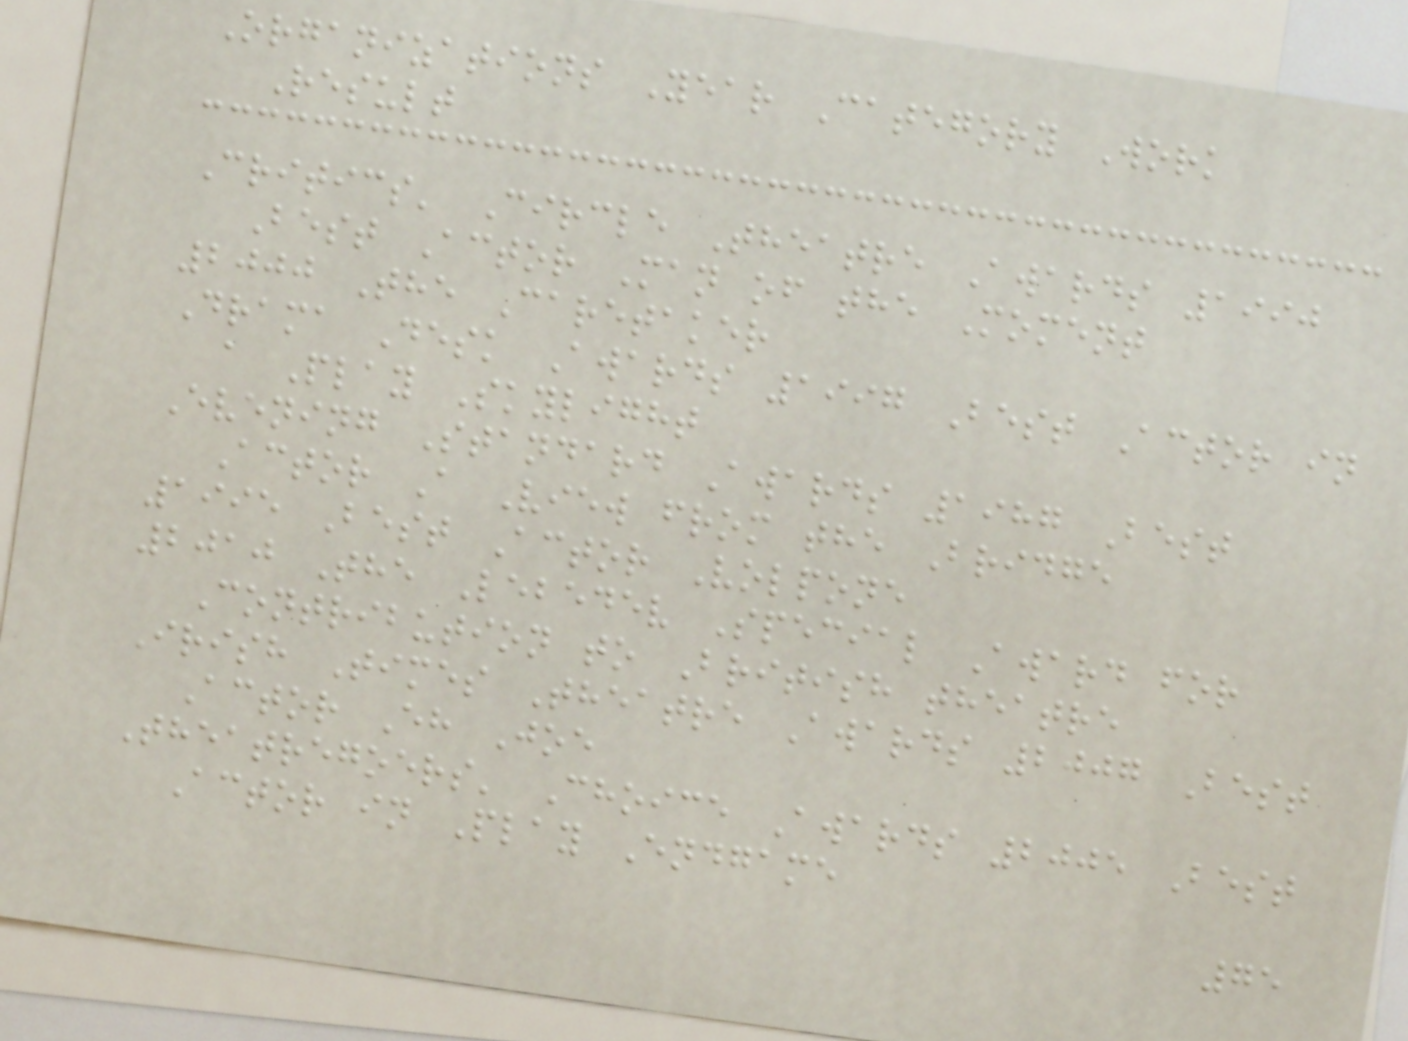Organizations Year Category Work
Result
Critics' Circle Theatre Awards 1990
Best Actor Man of the Moment
2000 The Caretaker
Drama Desk Awards 1997 Best Actor in
a Play Skylight
Evening Standard Awards 1987 Best
Actor A View from the Bridge
1995 Best Actor Volpone
2010 The Lebedev Special Award for
Contribution to British theatre
Irish Times Theatre Awards 2007 Best
Actor Eh Joe
Theatregoers' Choice Awards 2005 Best
Actor in Play Endgame
75
